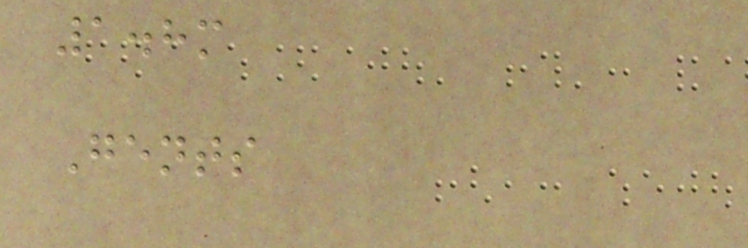1.8m
Gents
